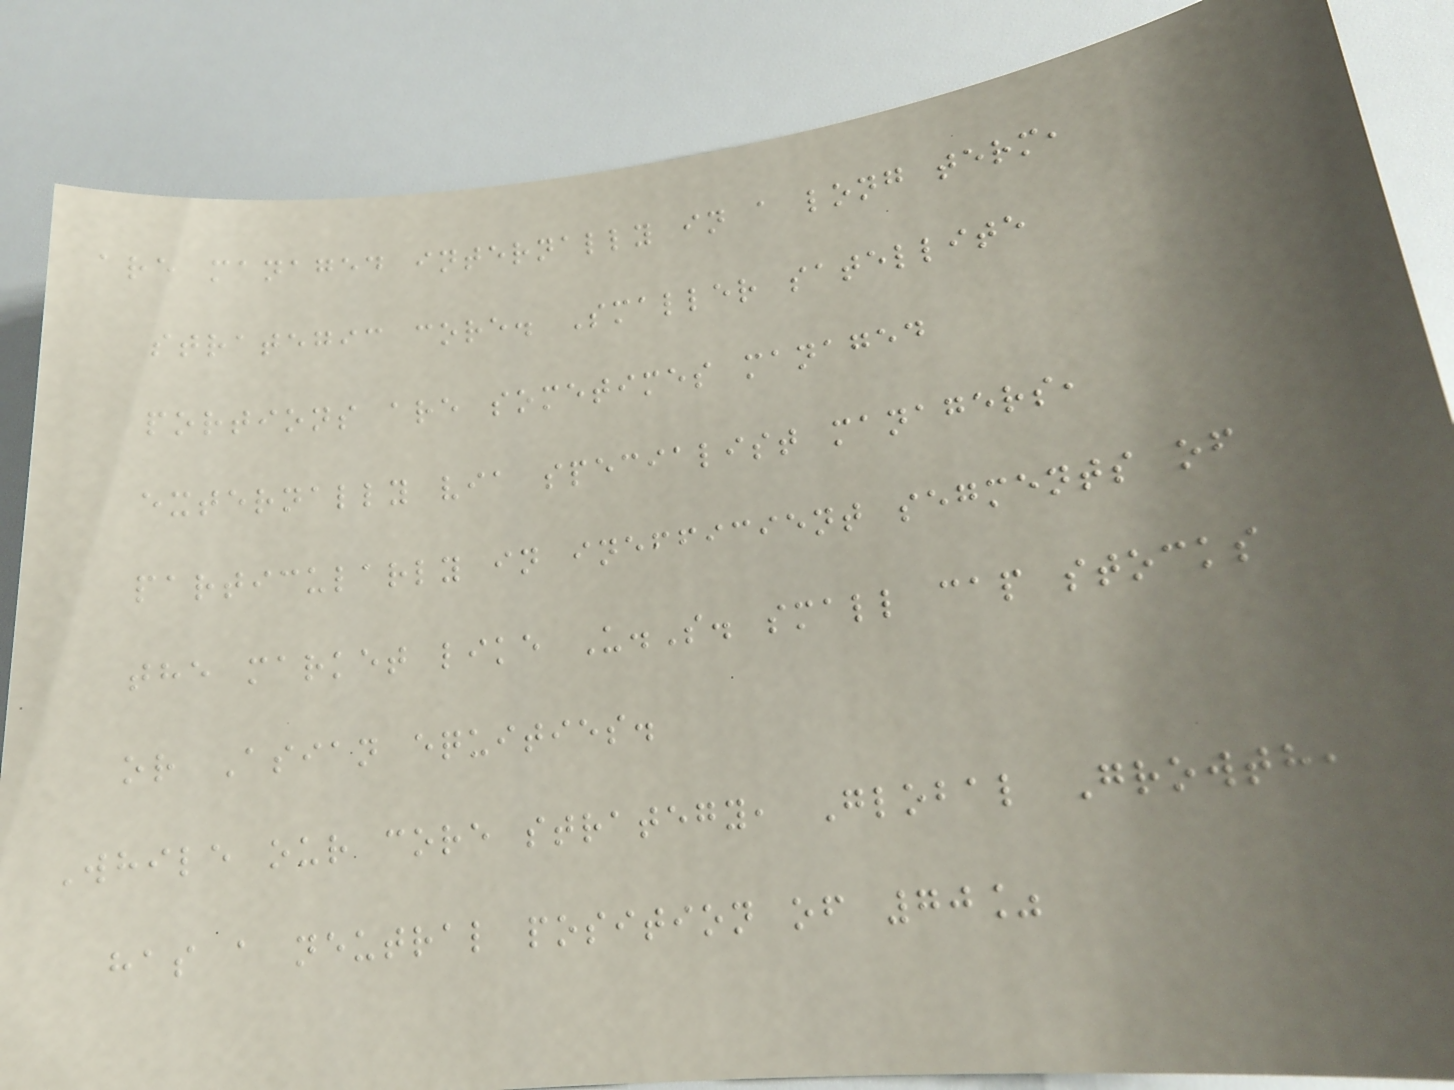are managed internally in a long term,
strategic core. Smaller satellite
portions are sometimes managed
externally via specialist managers,
particularly in inefficient segments of
the market like U.S. small cap stocks
or Asian equities.
While our core strategy, Global Growth,
has a neutral position of 70%
